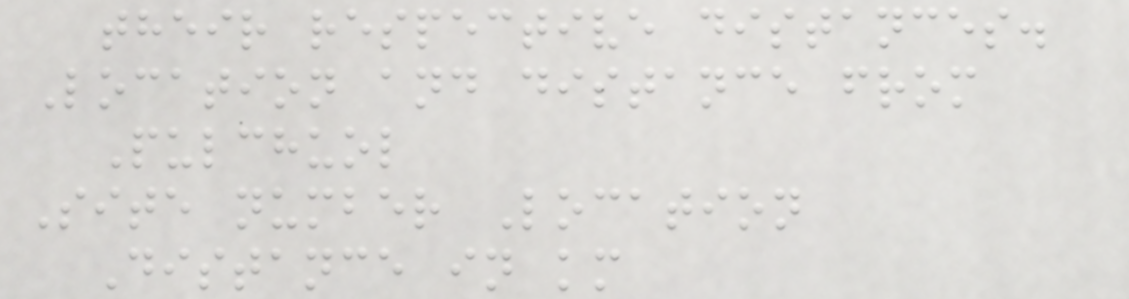their respective distances.
Location and distance from
Pulchuol
Site number Location
Distance in km
